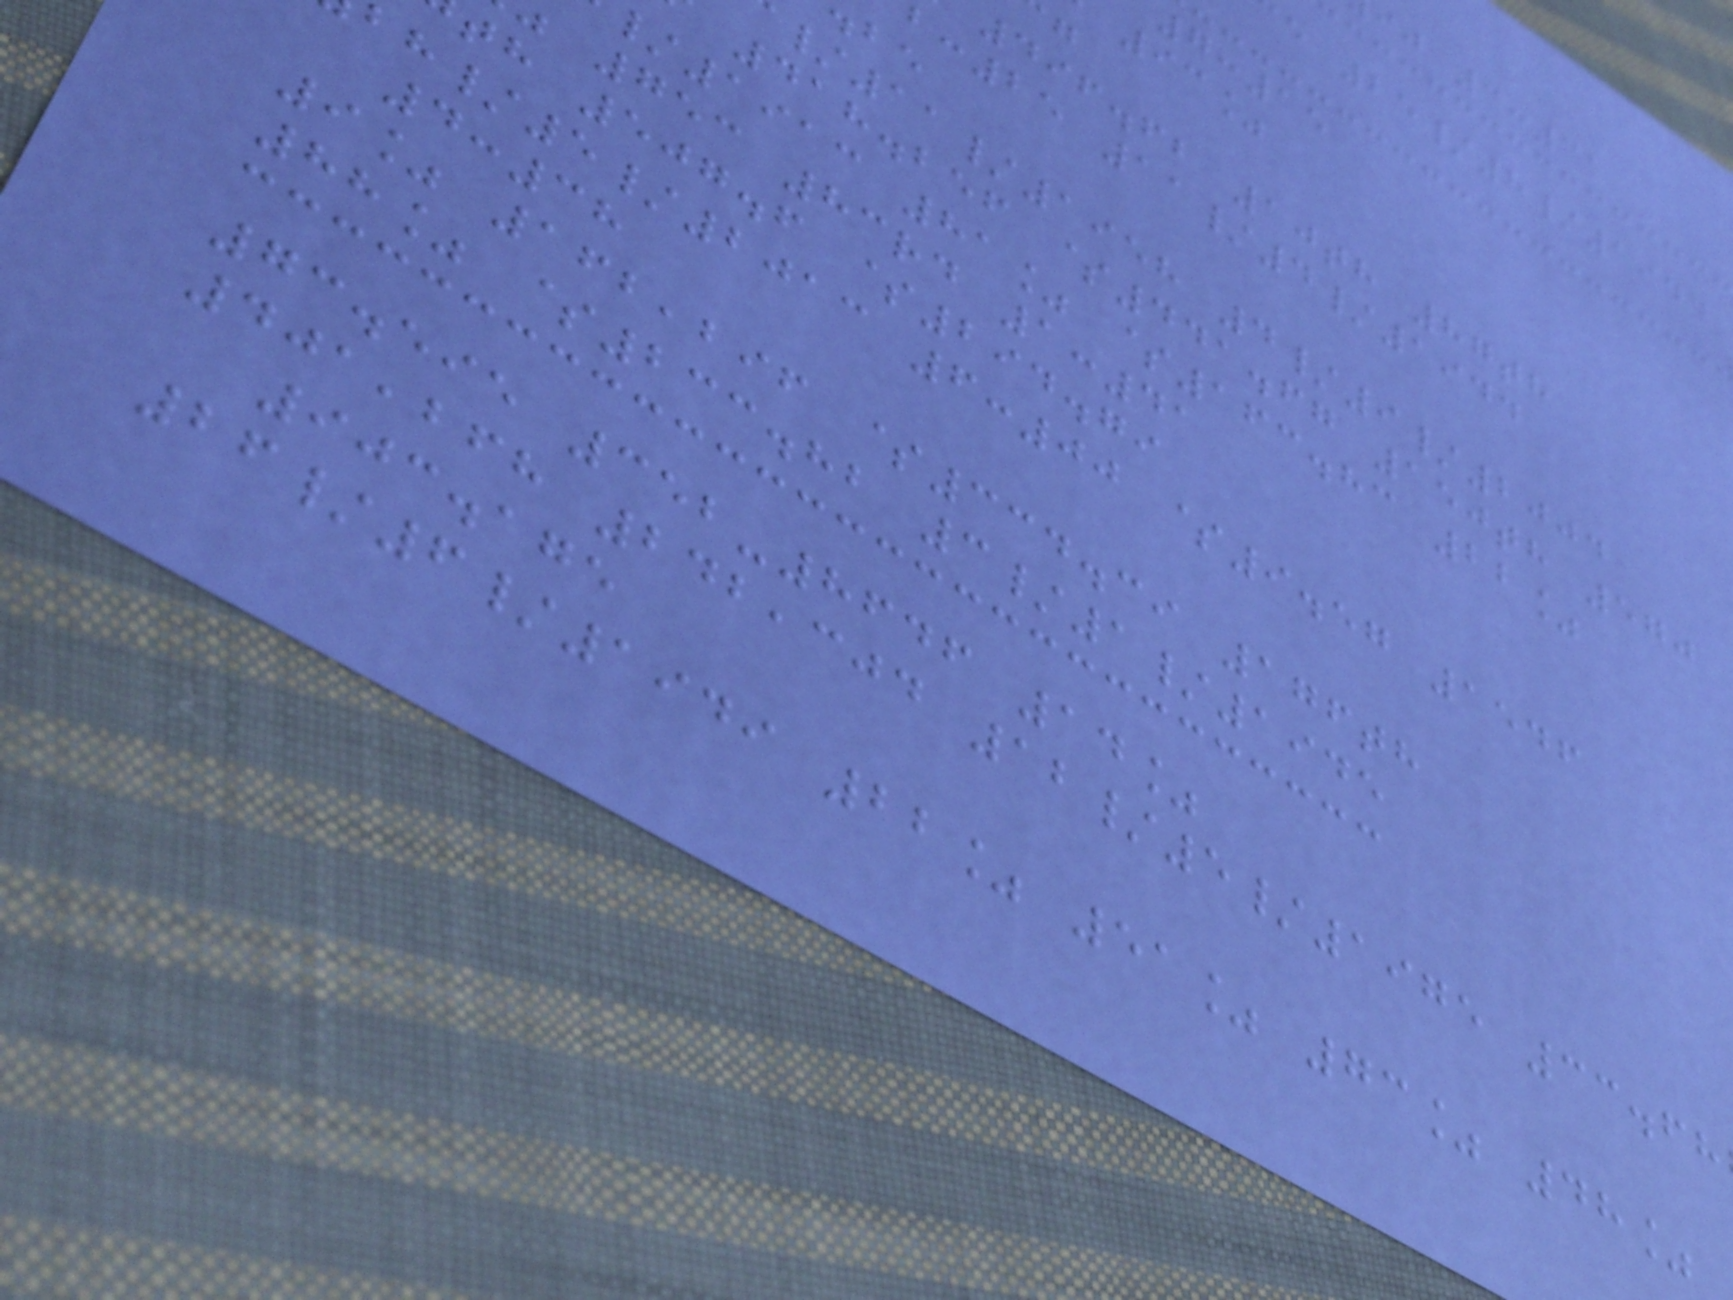ij 3:31
e 25/8/1944
496.62 10th 87th
:25 11/4/1944
/11/1958 4/9/2004
418.256 $441.67 150th 570
1913 81% $163.83 22%
753 83rd 1:41
th 507.6 $294.79
/5/2013 6:00 $9.57 1546
4:38
9% 162,296 $334.39 176th
88% $233.82 3/1/1945
73.595 352-8646 14%
401,268 242,304 12/5/1975 33.68
903.175
26/6/1949 22% 51% 73% 48%
